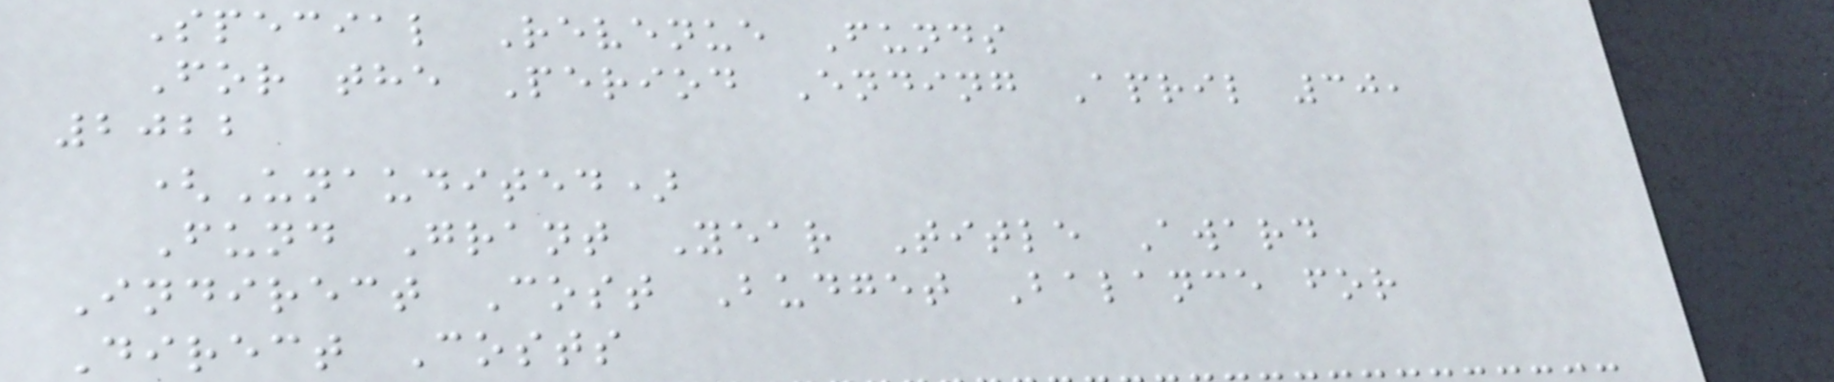Special Revenue Funds
For the Period Ending April 30,
2022
(Unaudited)
Fund Grant Year Title Award
Indirect Cost Budget Balance for
Direct Costs
